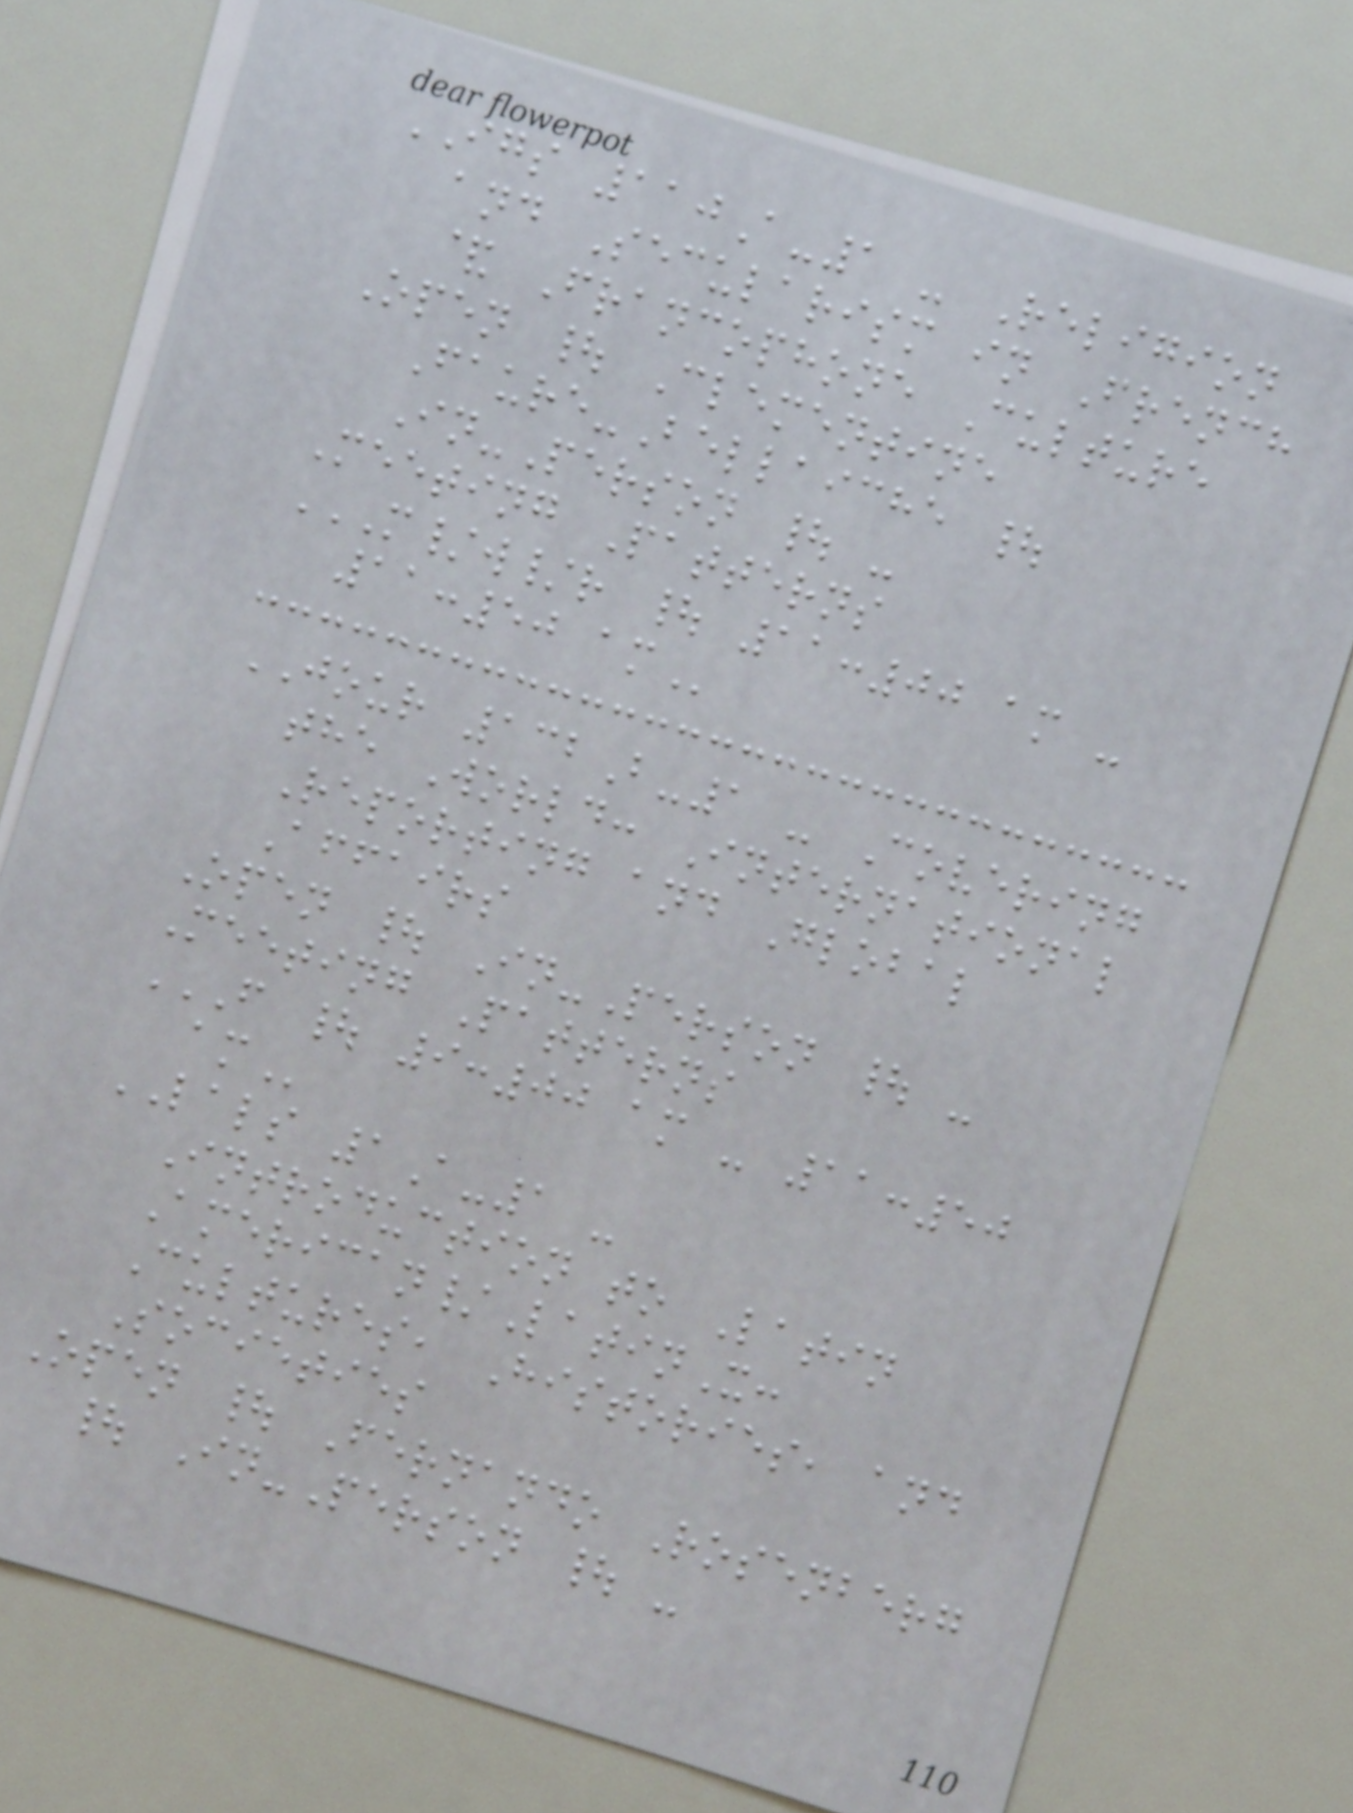IGS 110A-1 - Religion
and Secularism in French
& Francophone Culture
Open | Clementine
Faure-Bellaiche |
In-Person | -
Meeting Patterns
M/W/R | 11:00 AM -
11:50 AM
JOUR 132B-1 - Covering
the World: International
Reporting and Global
Affairs
Open | In-Person | -
Meeting Patterns
F | 9:00 AM - 11:50
AM
LALS 1A-1 -
Introduction to Latin
American/LatinX:
Cultures, Histories, and
Societies
Open | Fernando Rosenberg
| In-Person | -
